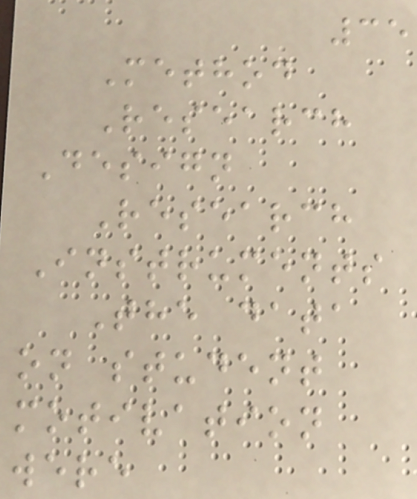35
Method
Research
Design
Research
Instruments
The data
on student
motivation
were
